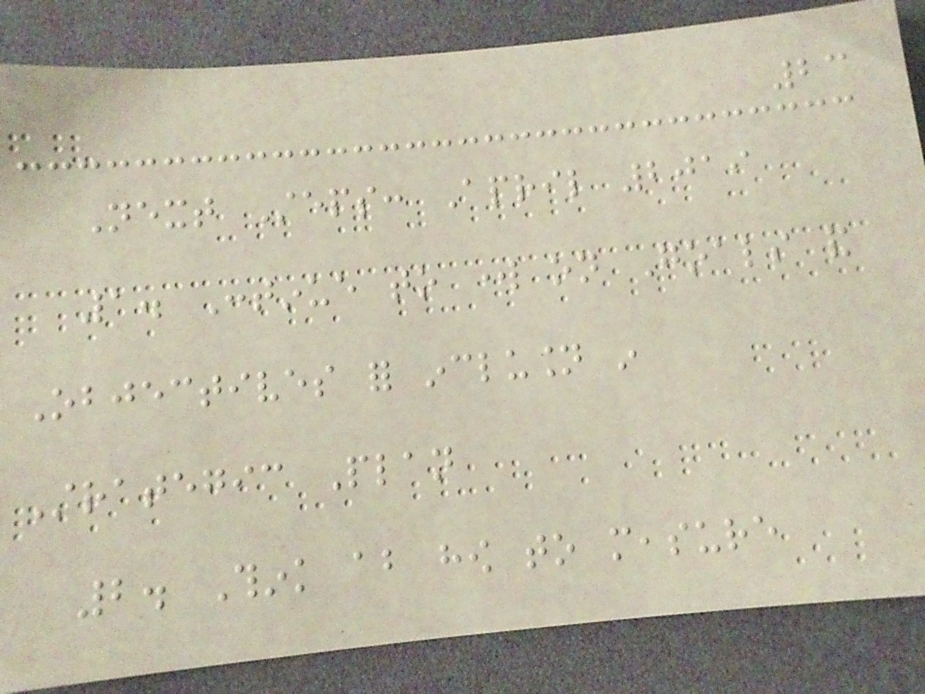23
Next Steps: April 2019
1. Continue to work on Goals and
Objectives for inclusion in
Strategic Plan
2. Think about how to measure
